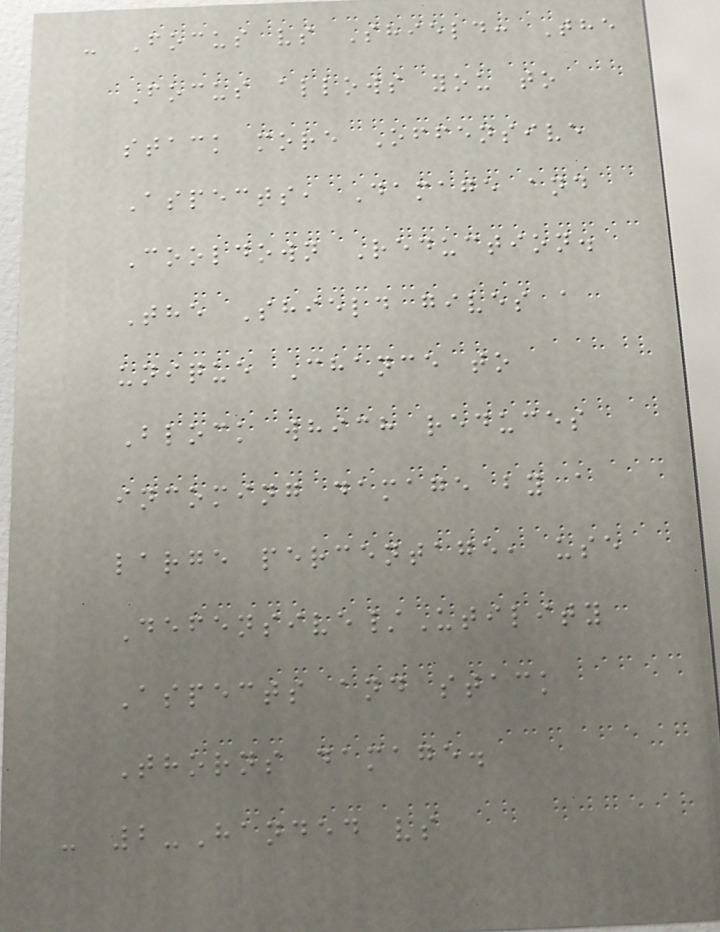- Focus vs Shield: The
Focus allows you to
stack more Offensive
Aspects, Damage and
Cooldown Reduction.
The Shield gives a
unique Chance to
Block which reduces
incoming damage by a
large percentage, use
Defensive/Utility
Aspects and stack
Thorns damage.
- 2-Handed vs
